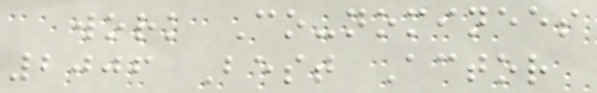work Co-nominees
2006 Best Actor
